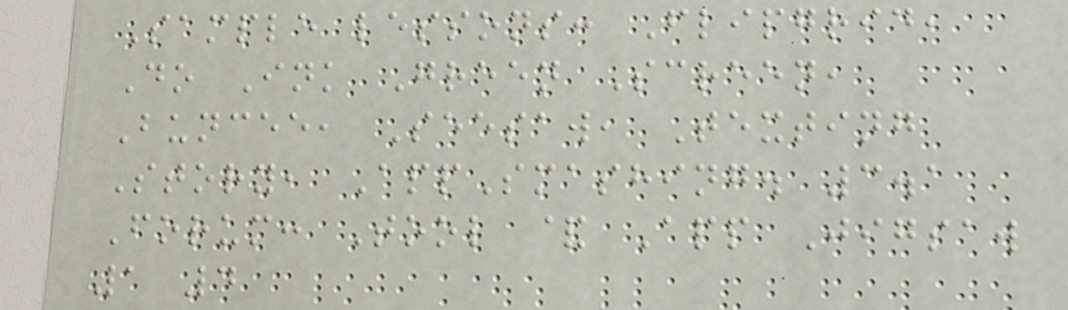Sample lessons: Flipgrid,
Do Ink Green Screen,
Buncee, Seesaw, Texting
Story, AppSmashing. 3.1
Forum: Tool & App Jigsaw
1 4
